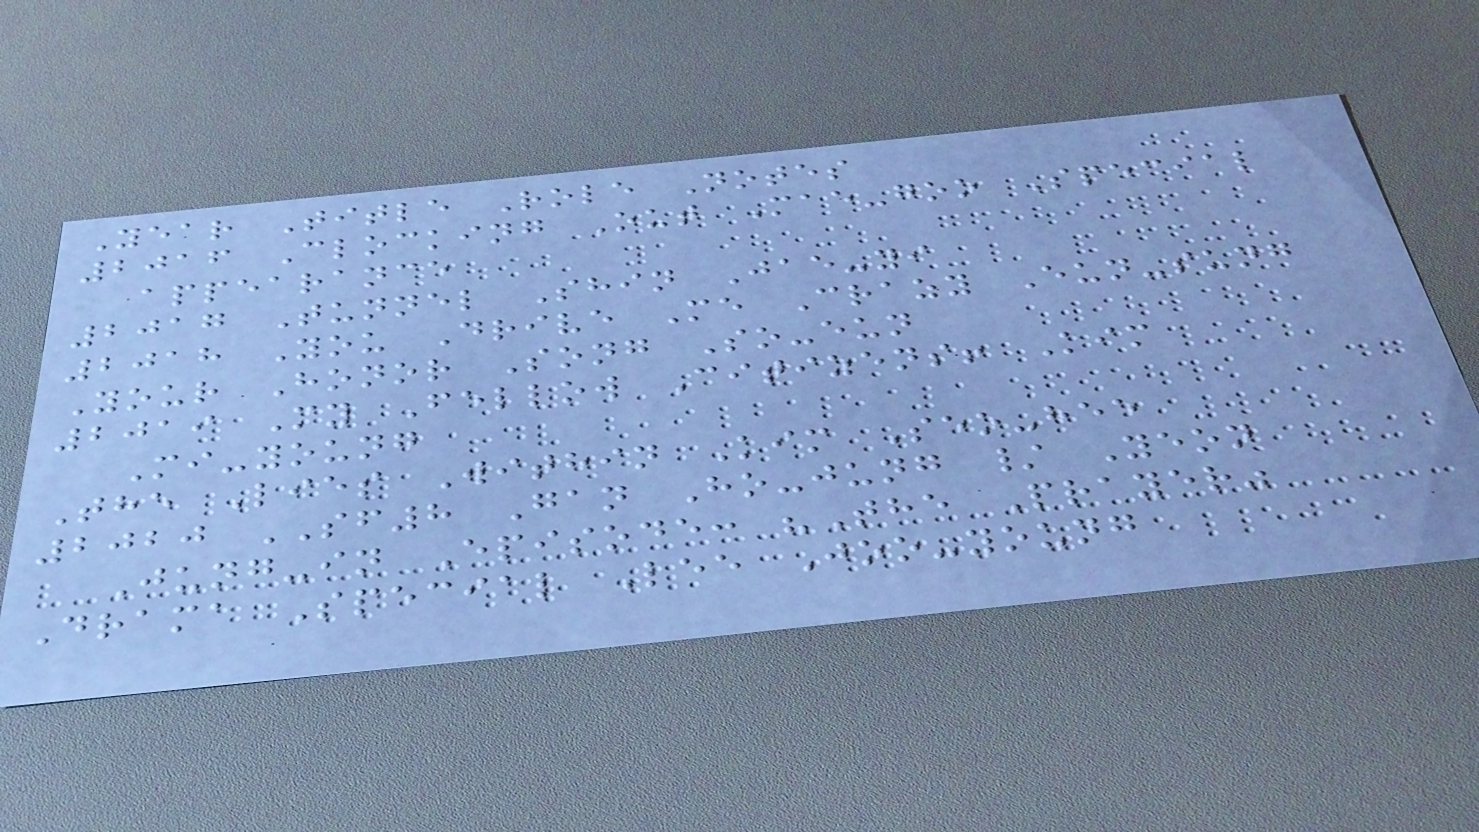Year Title Role Notes
2016 Clocking Out Mae-goo Special
appearance
2017 Tunnel Shin Jae-yi
2018 You Drive Me Crazy Eun-sung
Your Honor Song So-eun
2019 My Fellow Citizens! Kim
Mi-young
The Lies Within Kim Seo-hee
2020 SF8 Gan Ho-jung / Yeon
Jung-in Episode: "The Prayer"
Drama Special Lee Joo-young
